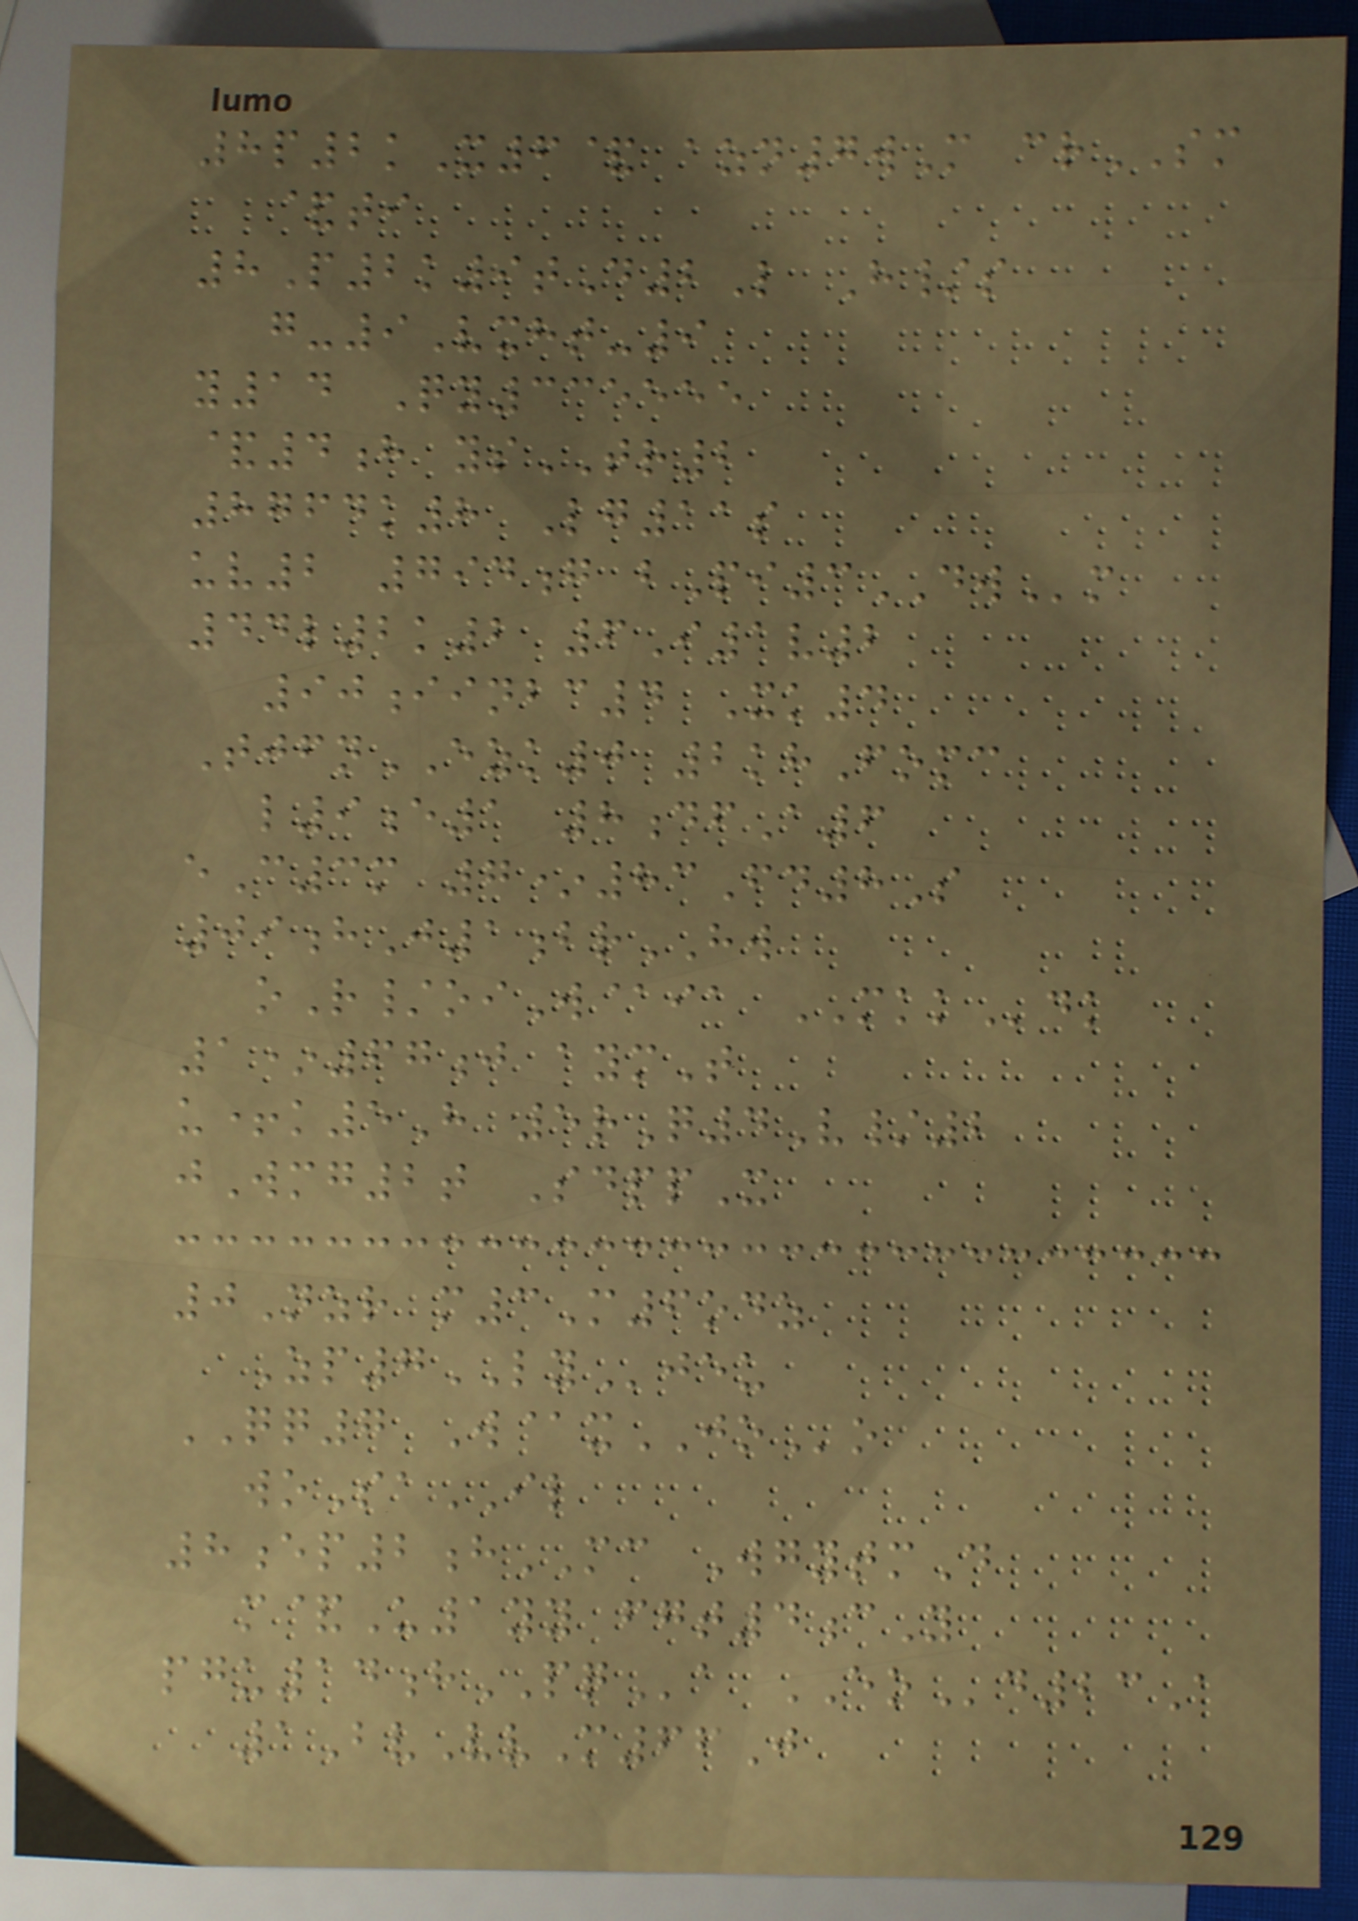8p2kX6& azn7wM crSM
&ti
8P2k9tD2L H/s
g-9Vxht-9
y14 Qy335555
&4h ysTR2
8764k8 Lg11s
uv2 794g bPi3DWm
44l2k2 6I1v2
90iinbc4 Xk4
TjfnEZK0 2khFomc
l9e1 8dfA6
eC3m 7*83Fd8S
09hJ1brHW
oR/oiW@ia MKKdk
1*67j aymT
u+k5H 5rQ4V/2
jWmg2t SdppX
0Nzr m3M6odz
Zp7LYjeu
QQ7 W@xJOo
woSaIL
8ep2hMC WgytmD
m&U1yy fgt4cY
pgu14hPQa EOd23A
1BvVvM66J
